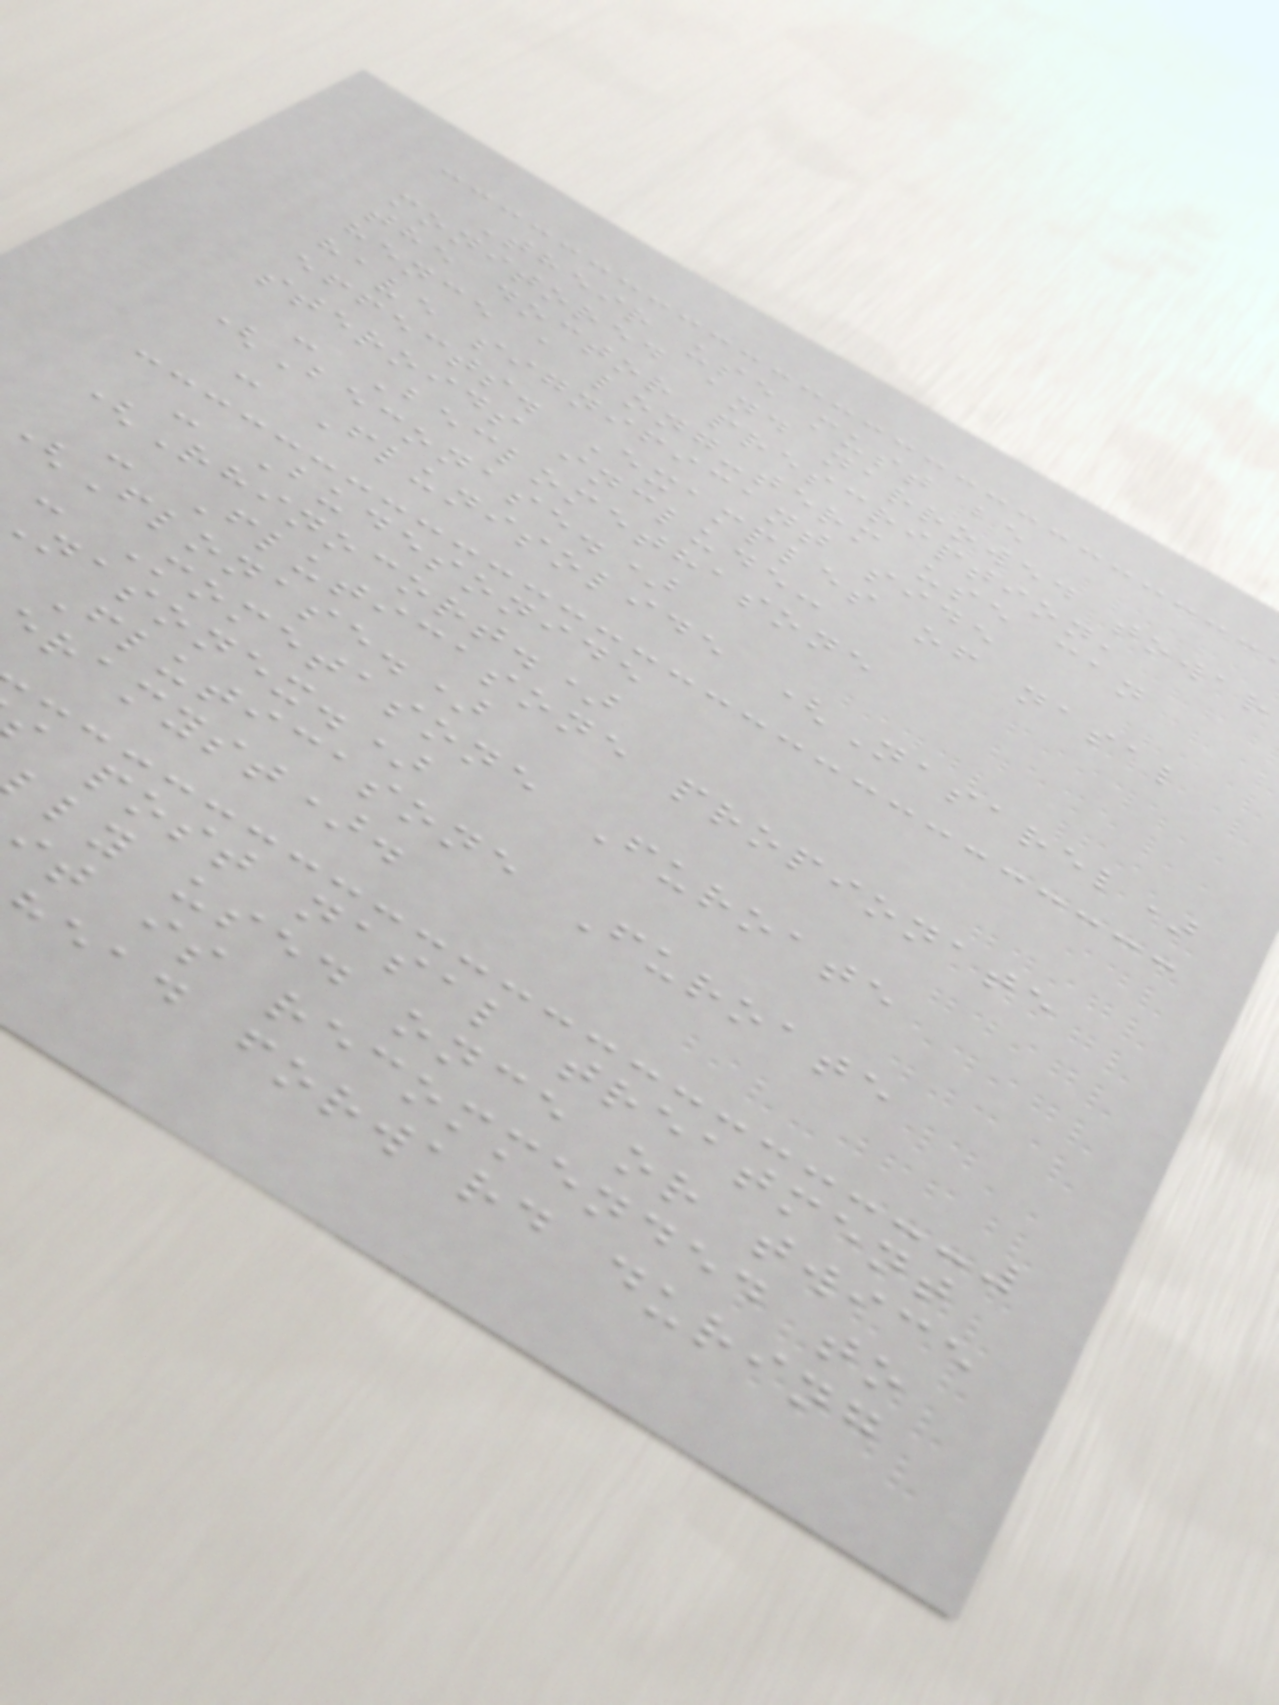Their use must be
monitored and narrowed towar
the doctor prescription,
hence a long-term use can
have significant side
effects. Examples of nasal
steroids include:
- Beclomethasone
(Beconase.)
- Flunisolide (Nasarel)
- Budesonide
(Rhinocort.)
- Fluticasone propionate
Flonase.)
- Mometasone Furoate
nasonex.)
Fluticasone Furoate
ramyst).
post nasal treatment
ly used once or twice
t is recommended to
ead forward during
